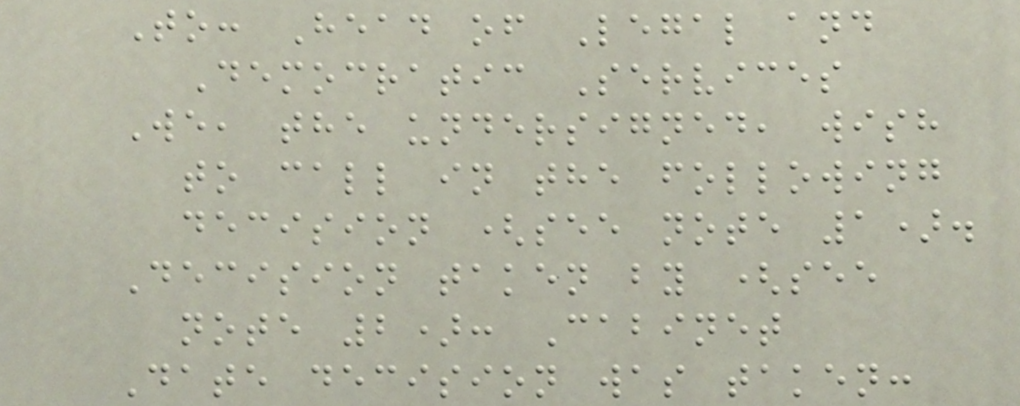To: Head of Legal and
Democratic Services
We, the undersigned, wish
to call in the following
decision (see note 1).
Decision taken by (see
note 2): Cabinet
Date decision was taken:
